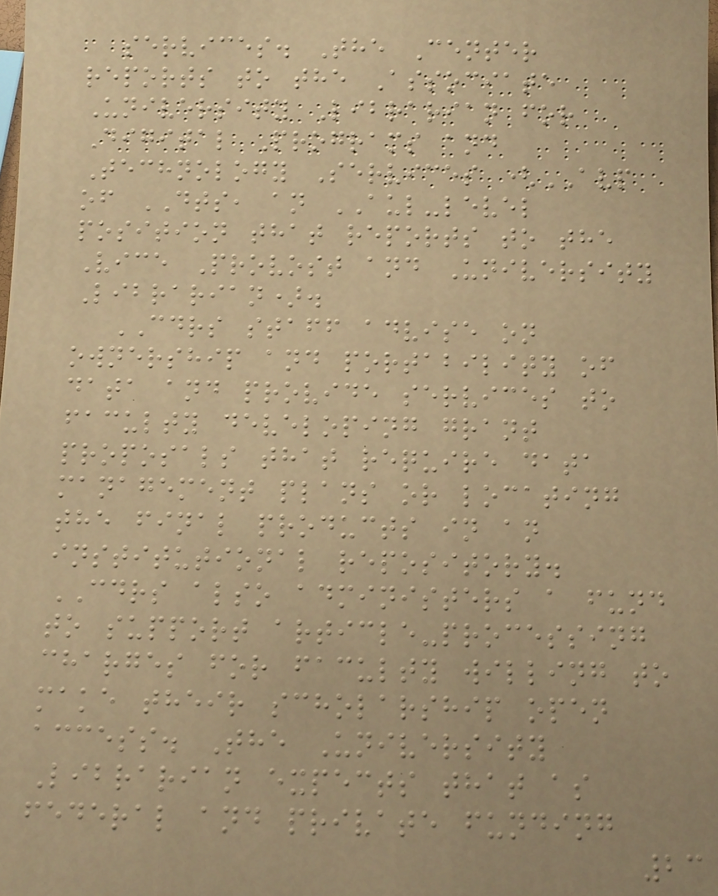services. The Center
reports to the Associate
University Librarian for
Digital Programs and
Technology Services (AVP
of DTS, an AUL-level
position that reports to the
Vice Provost and University
Librarian).
CDRS staff advise on
ownership and portability of
data and provide services to
faculty developing grant
proposals that require data
management plans or locating
the final products in an
institutional repository.
CDRS also administers a fund
to support article-processing
charges for faculty willing to
make their scholarship open
access. The University
Librarian expects that as
federal and private funding
23
